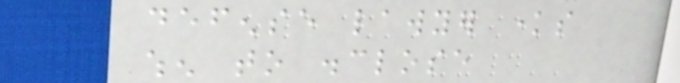defense lawyer knows
when to disclose
